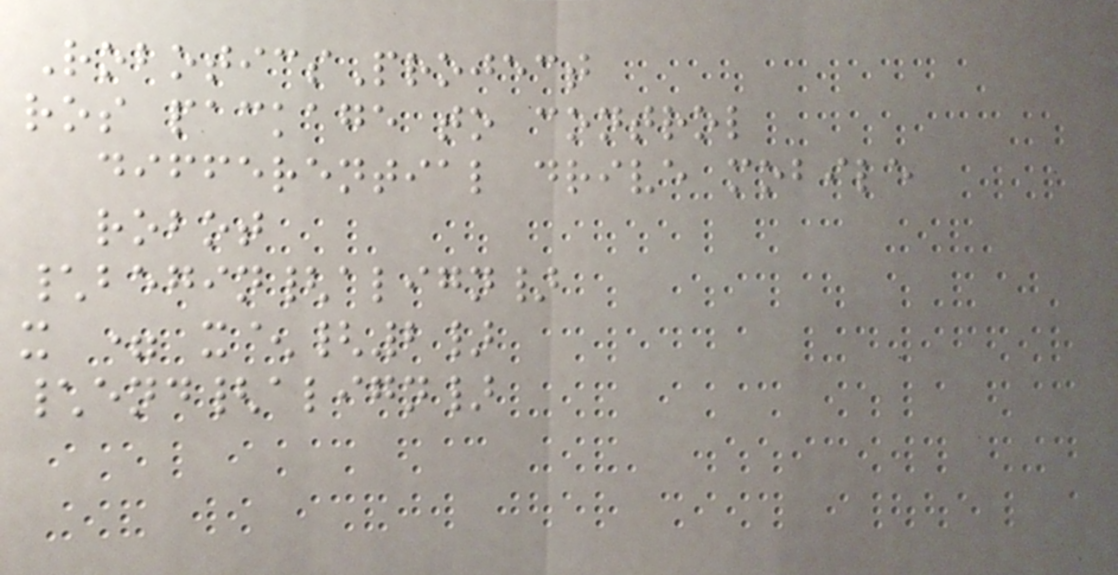RoboticsProject
ros package to control
differential drive mobile
robot
\begin{align}
x = x^{2}
\end{align}
